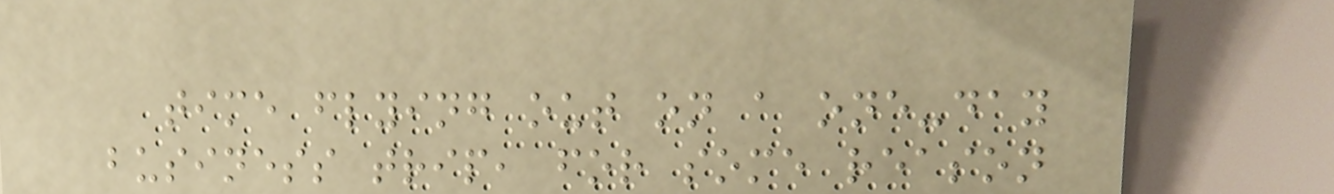time flying out on a one-day
business trip, for some reason
